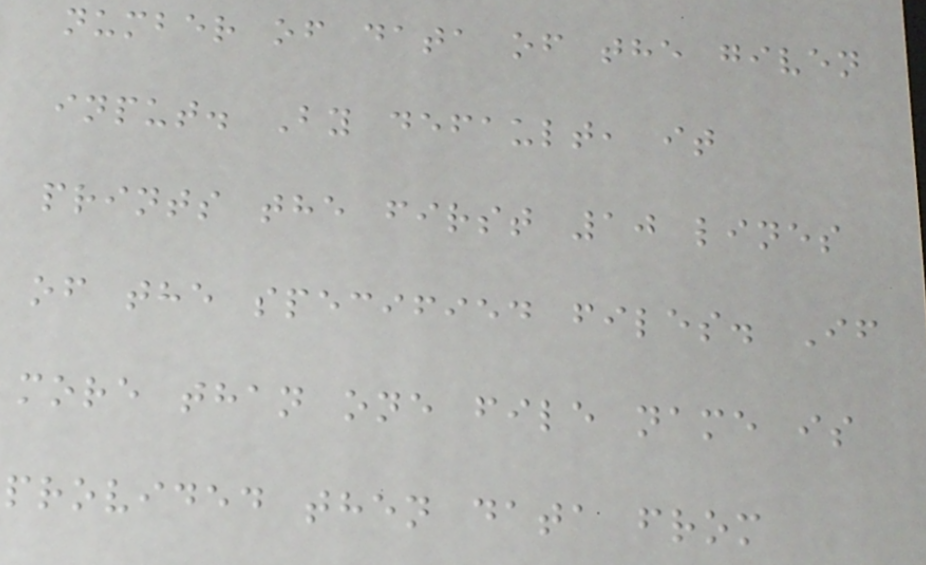number of data of the given
input. By default, it
prints the first 10 lines
of the specified files. If
more than one file name is
provided then data from
